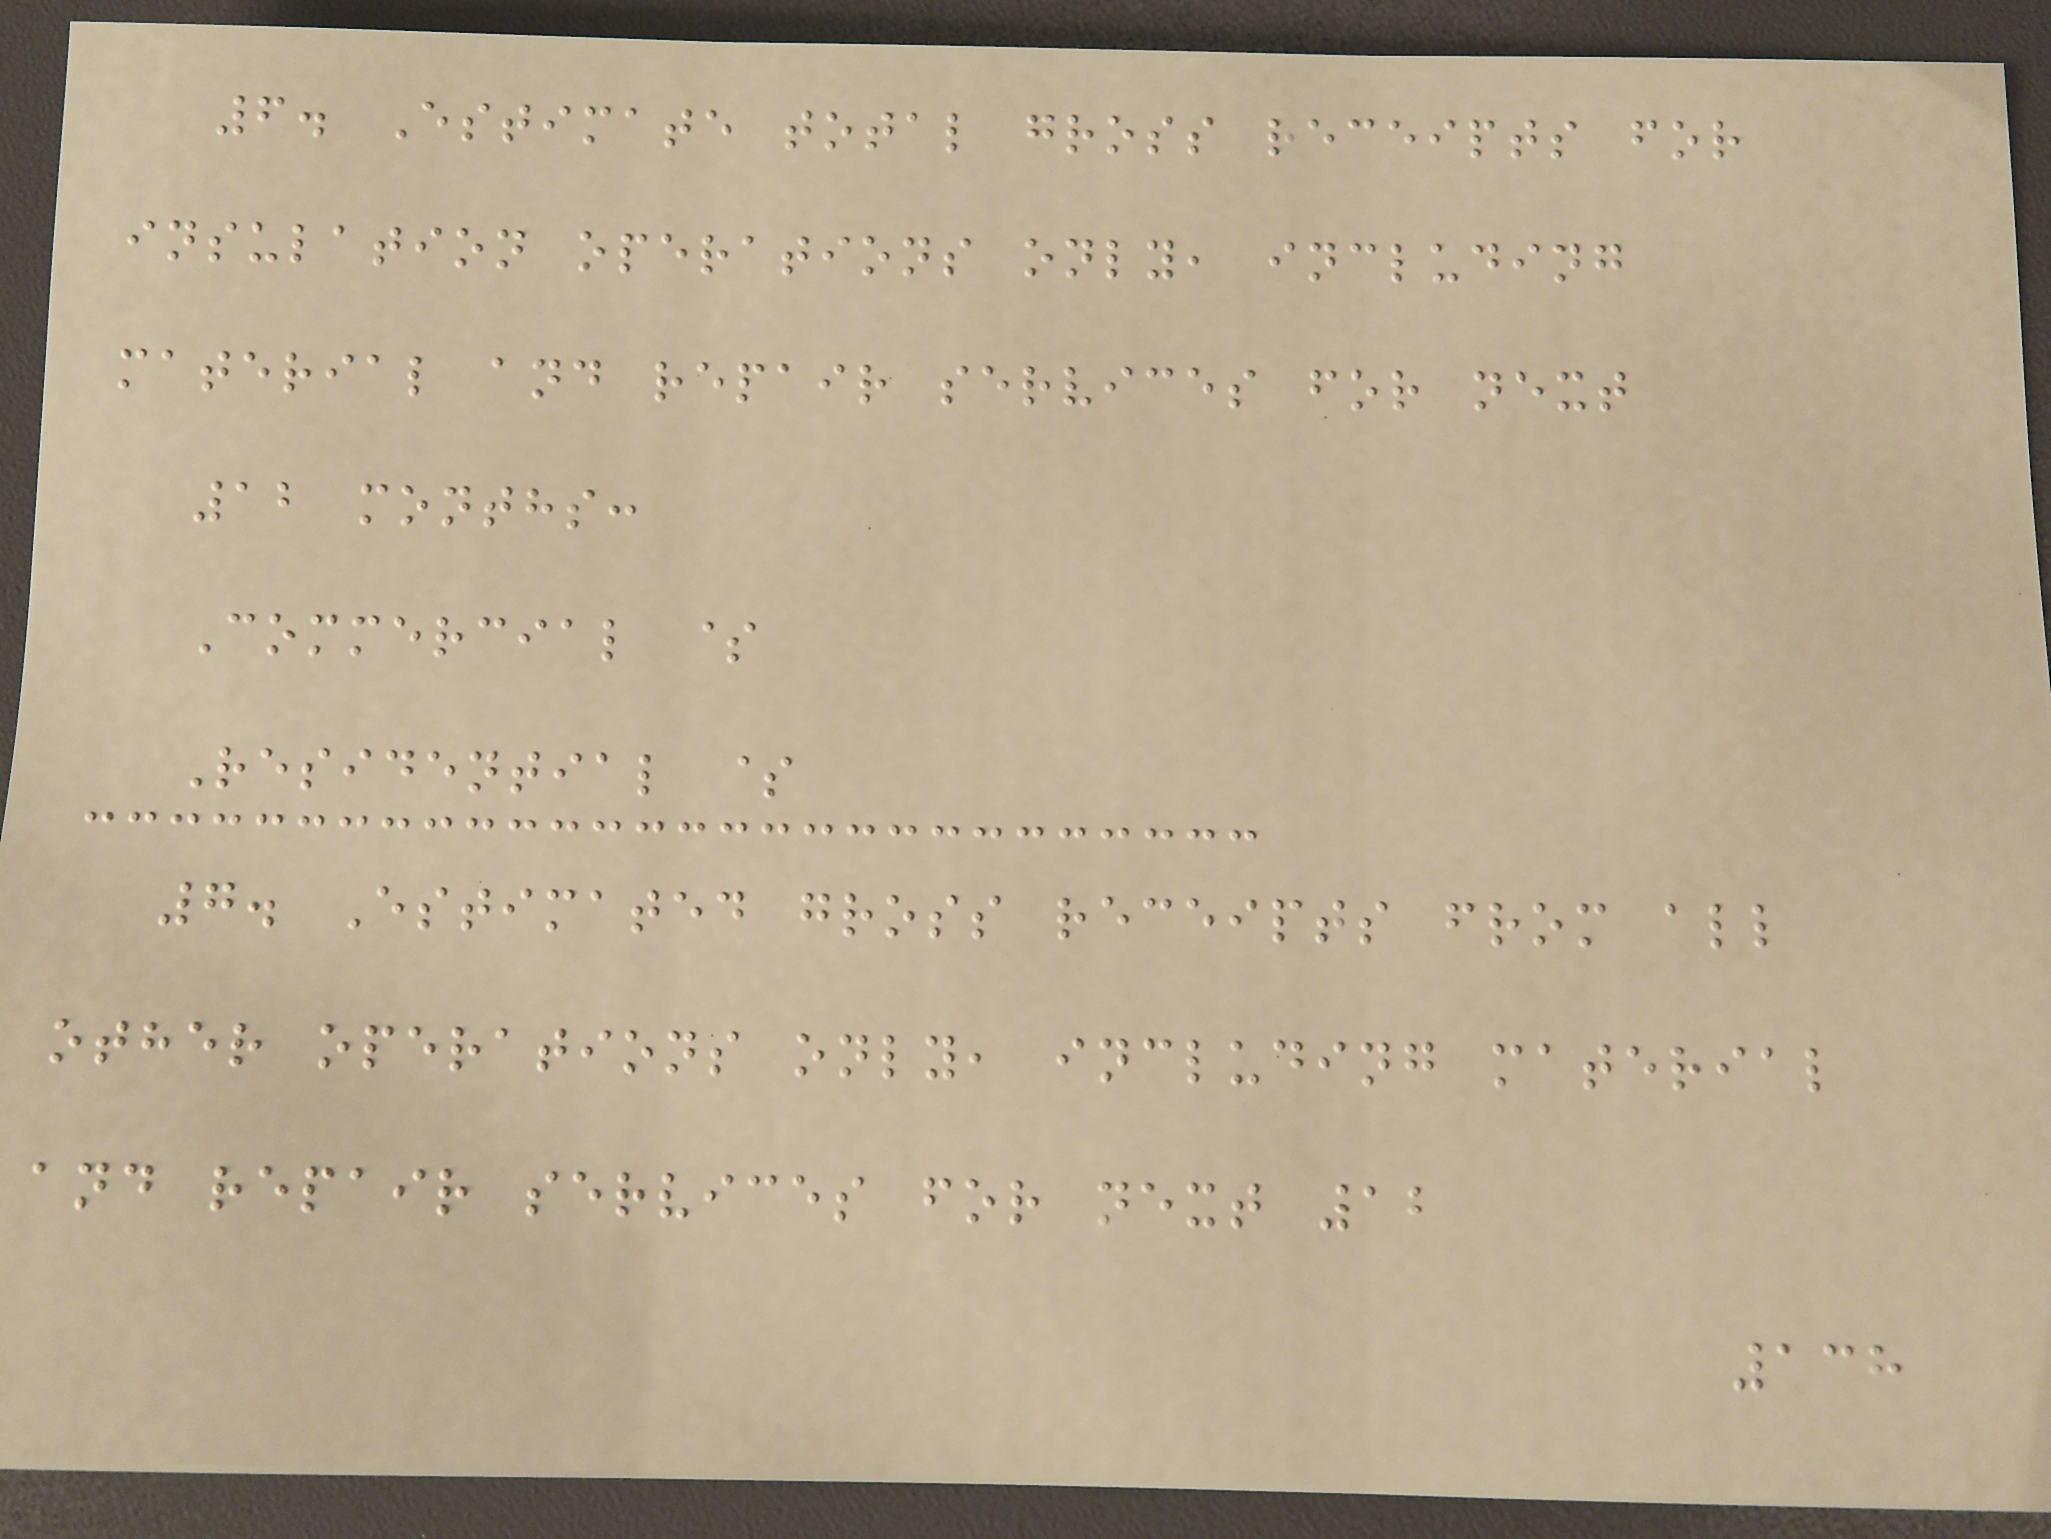6. Estimate total gross receipts for
insulation operations only, including
material and repair services for next
12 months:
Commercial $
Residential $
7. Estimated gross receipts from all
other operations only, including material
and repair services for next 12
138
